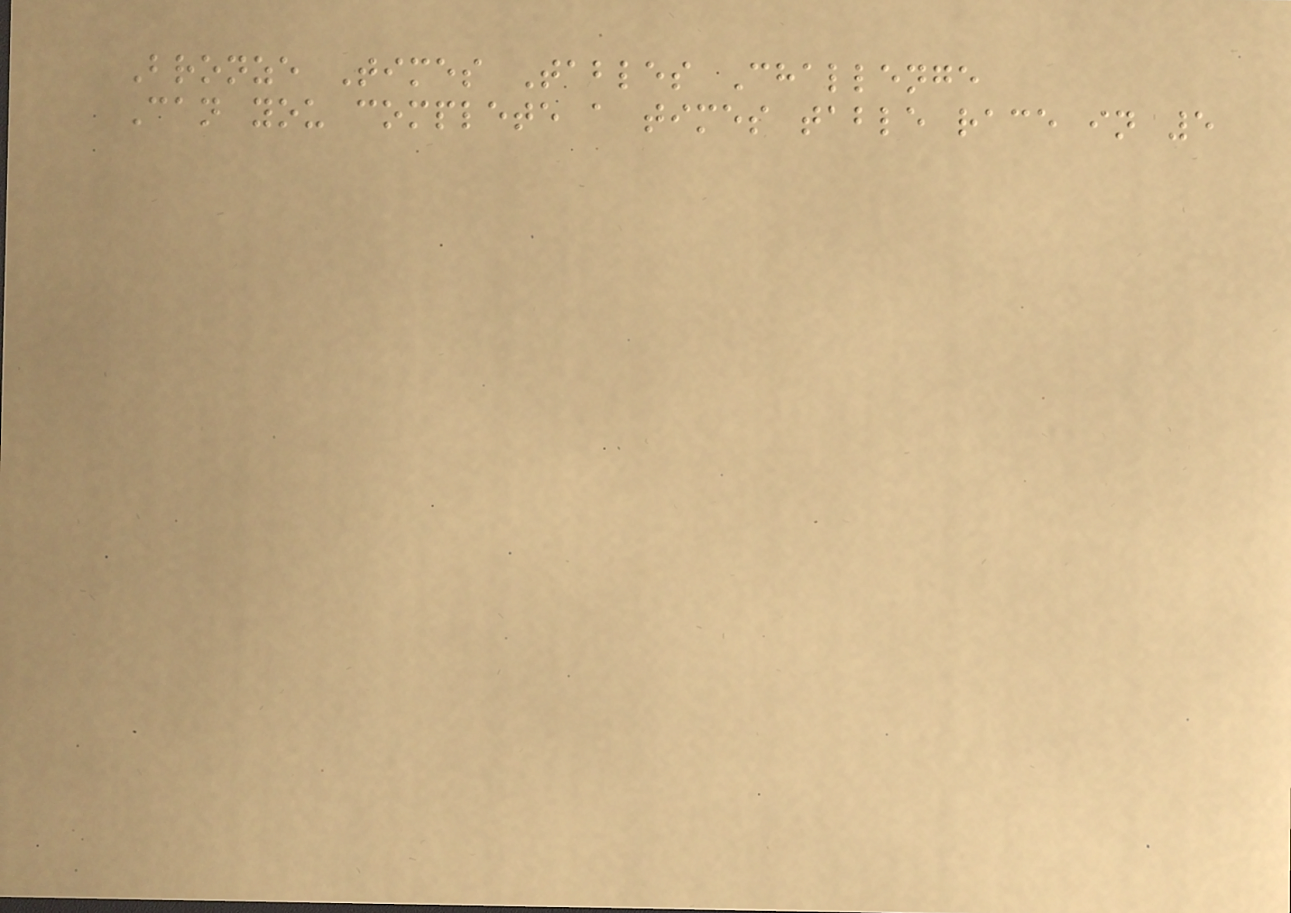Bronze Times Tables Challenge
Can you complete a times table race in 5
